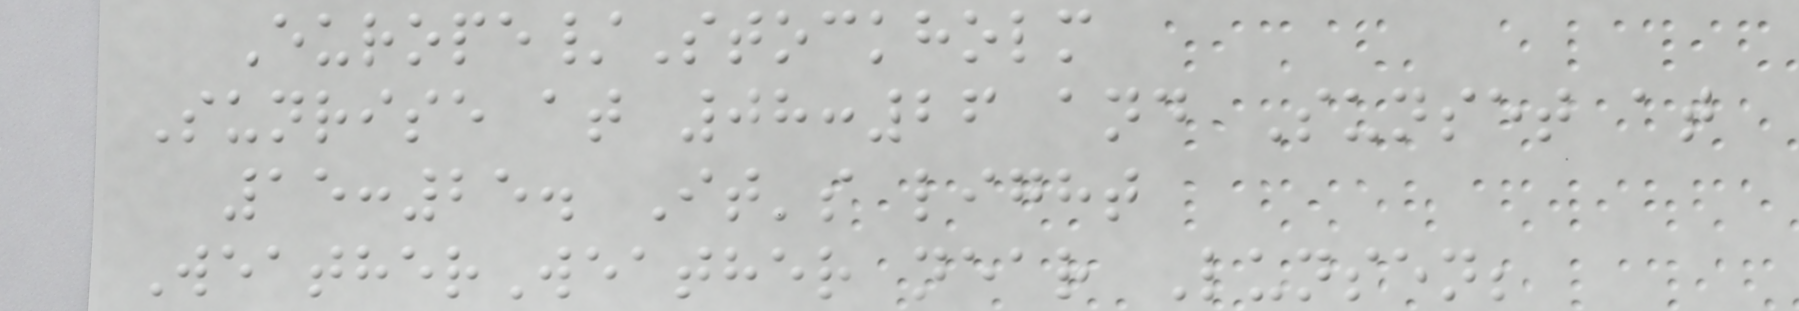Europe/Stockholm
Sunrise at 08:26 and Sunset at
15:25. It's light
WeatherWeather near Lunsen;
